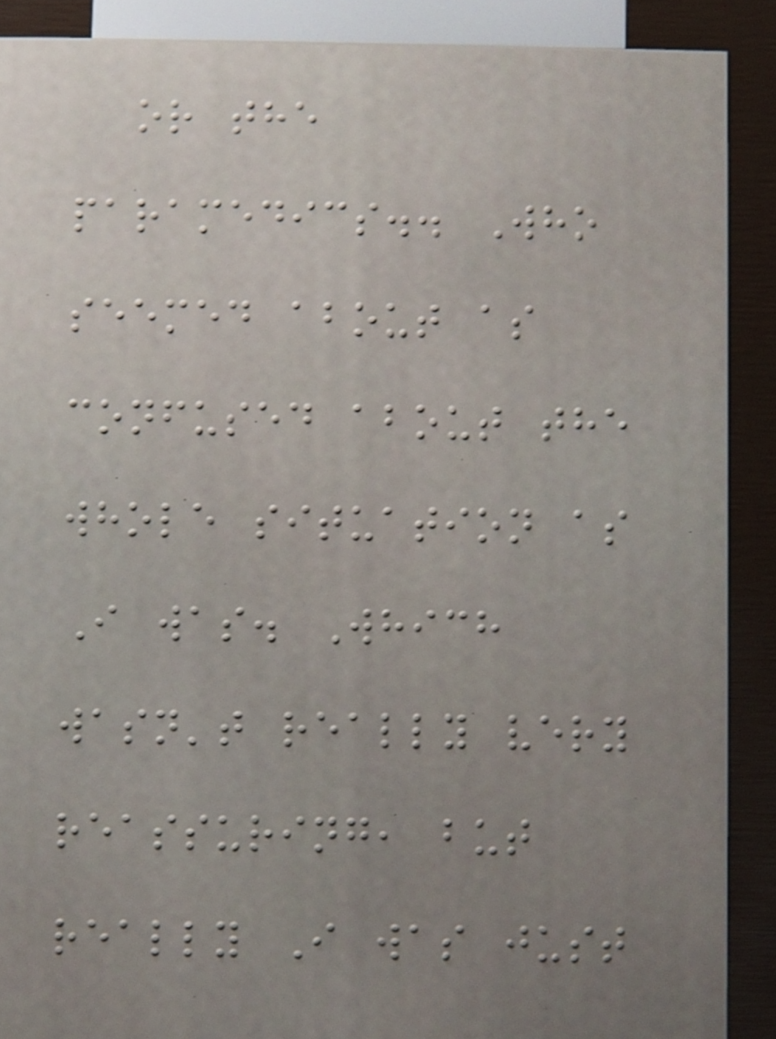or the
paramedics.. Who
seemed about as
confused about the
whole situation as
I was. Which
wasn't really very
reassuring, but
really I was just
